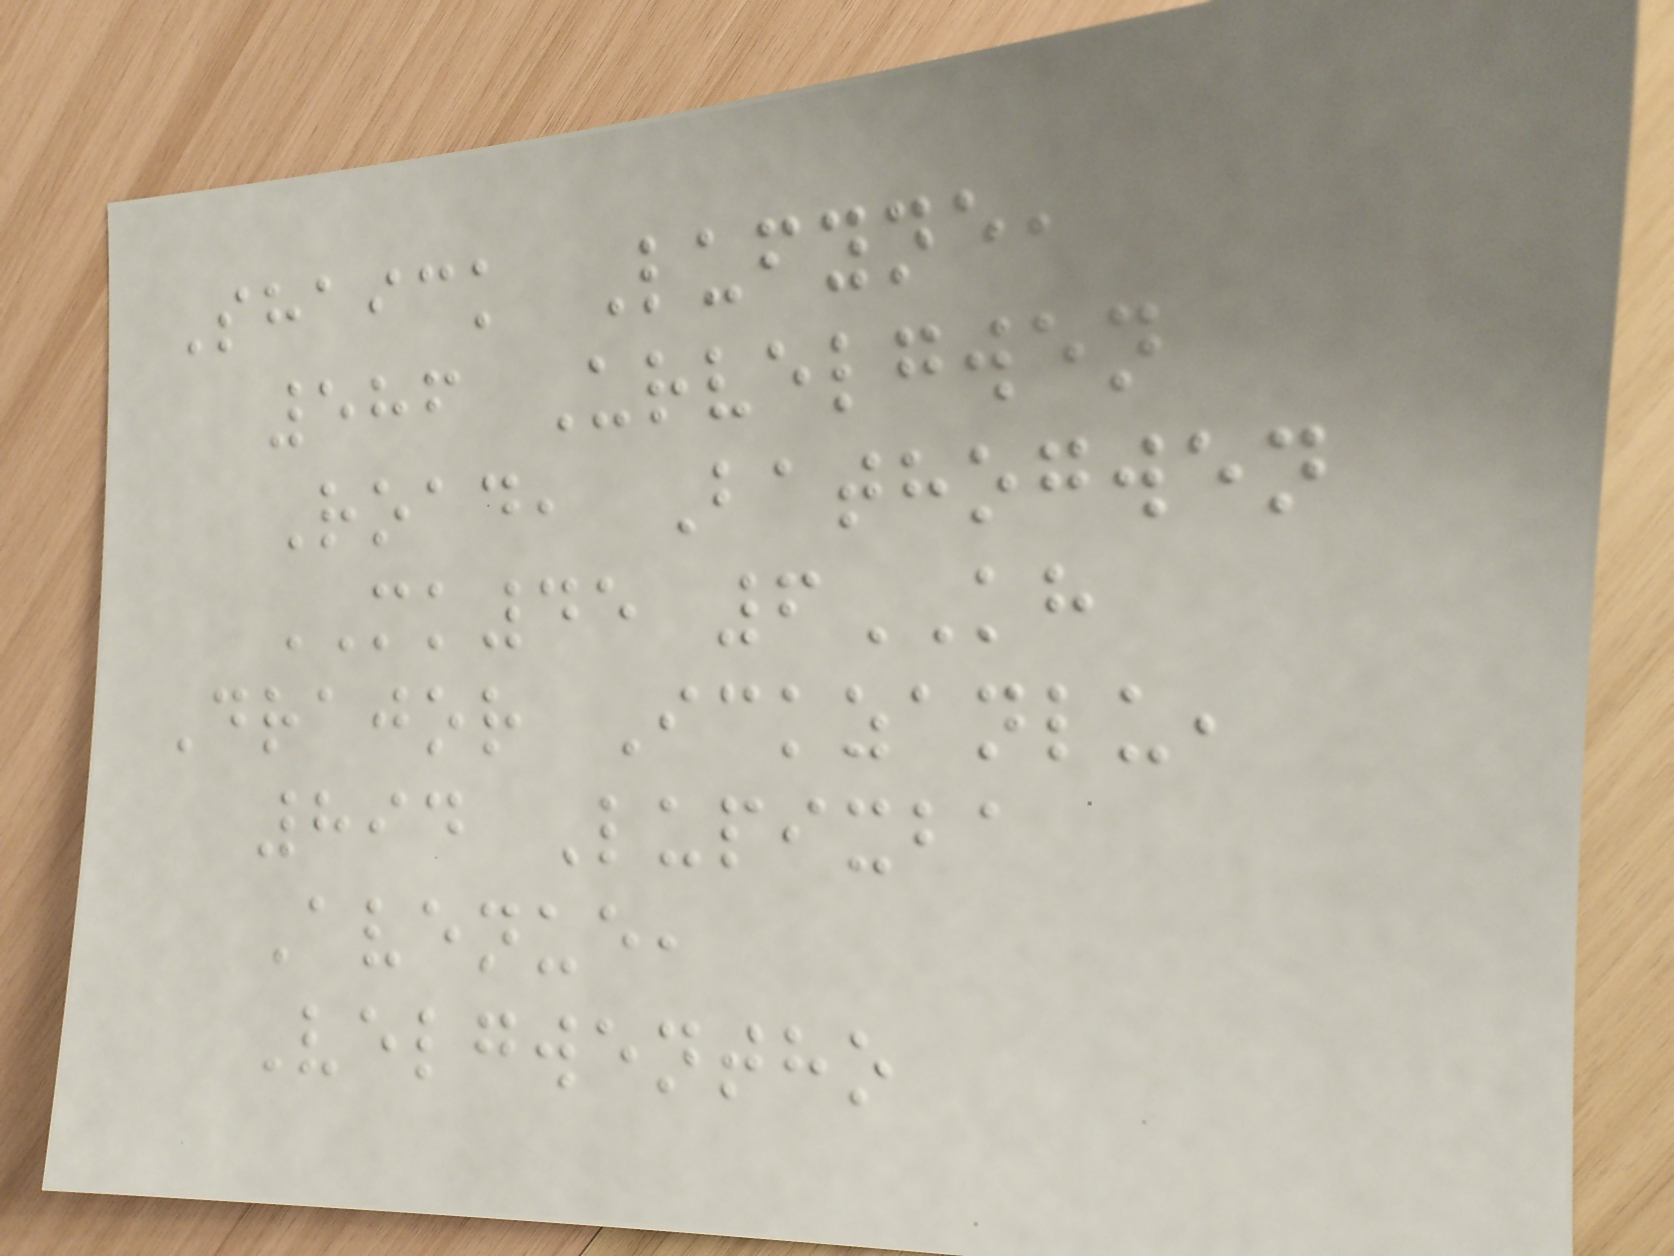Shaick Lufyne,
586 Urvelgwen
Road, Bathogwen
MK45 6KH
Drajor Ickzanlu,
894 Lupixba
Avenue,
Velgwentho
